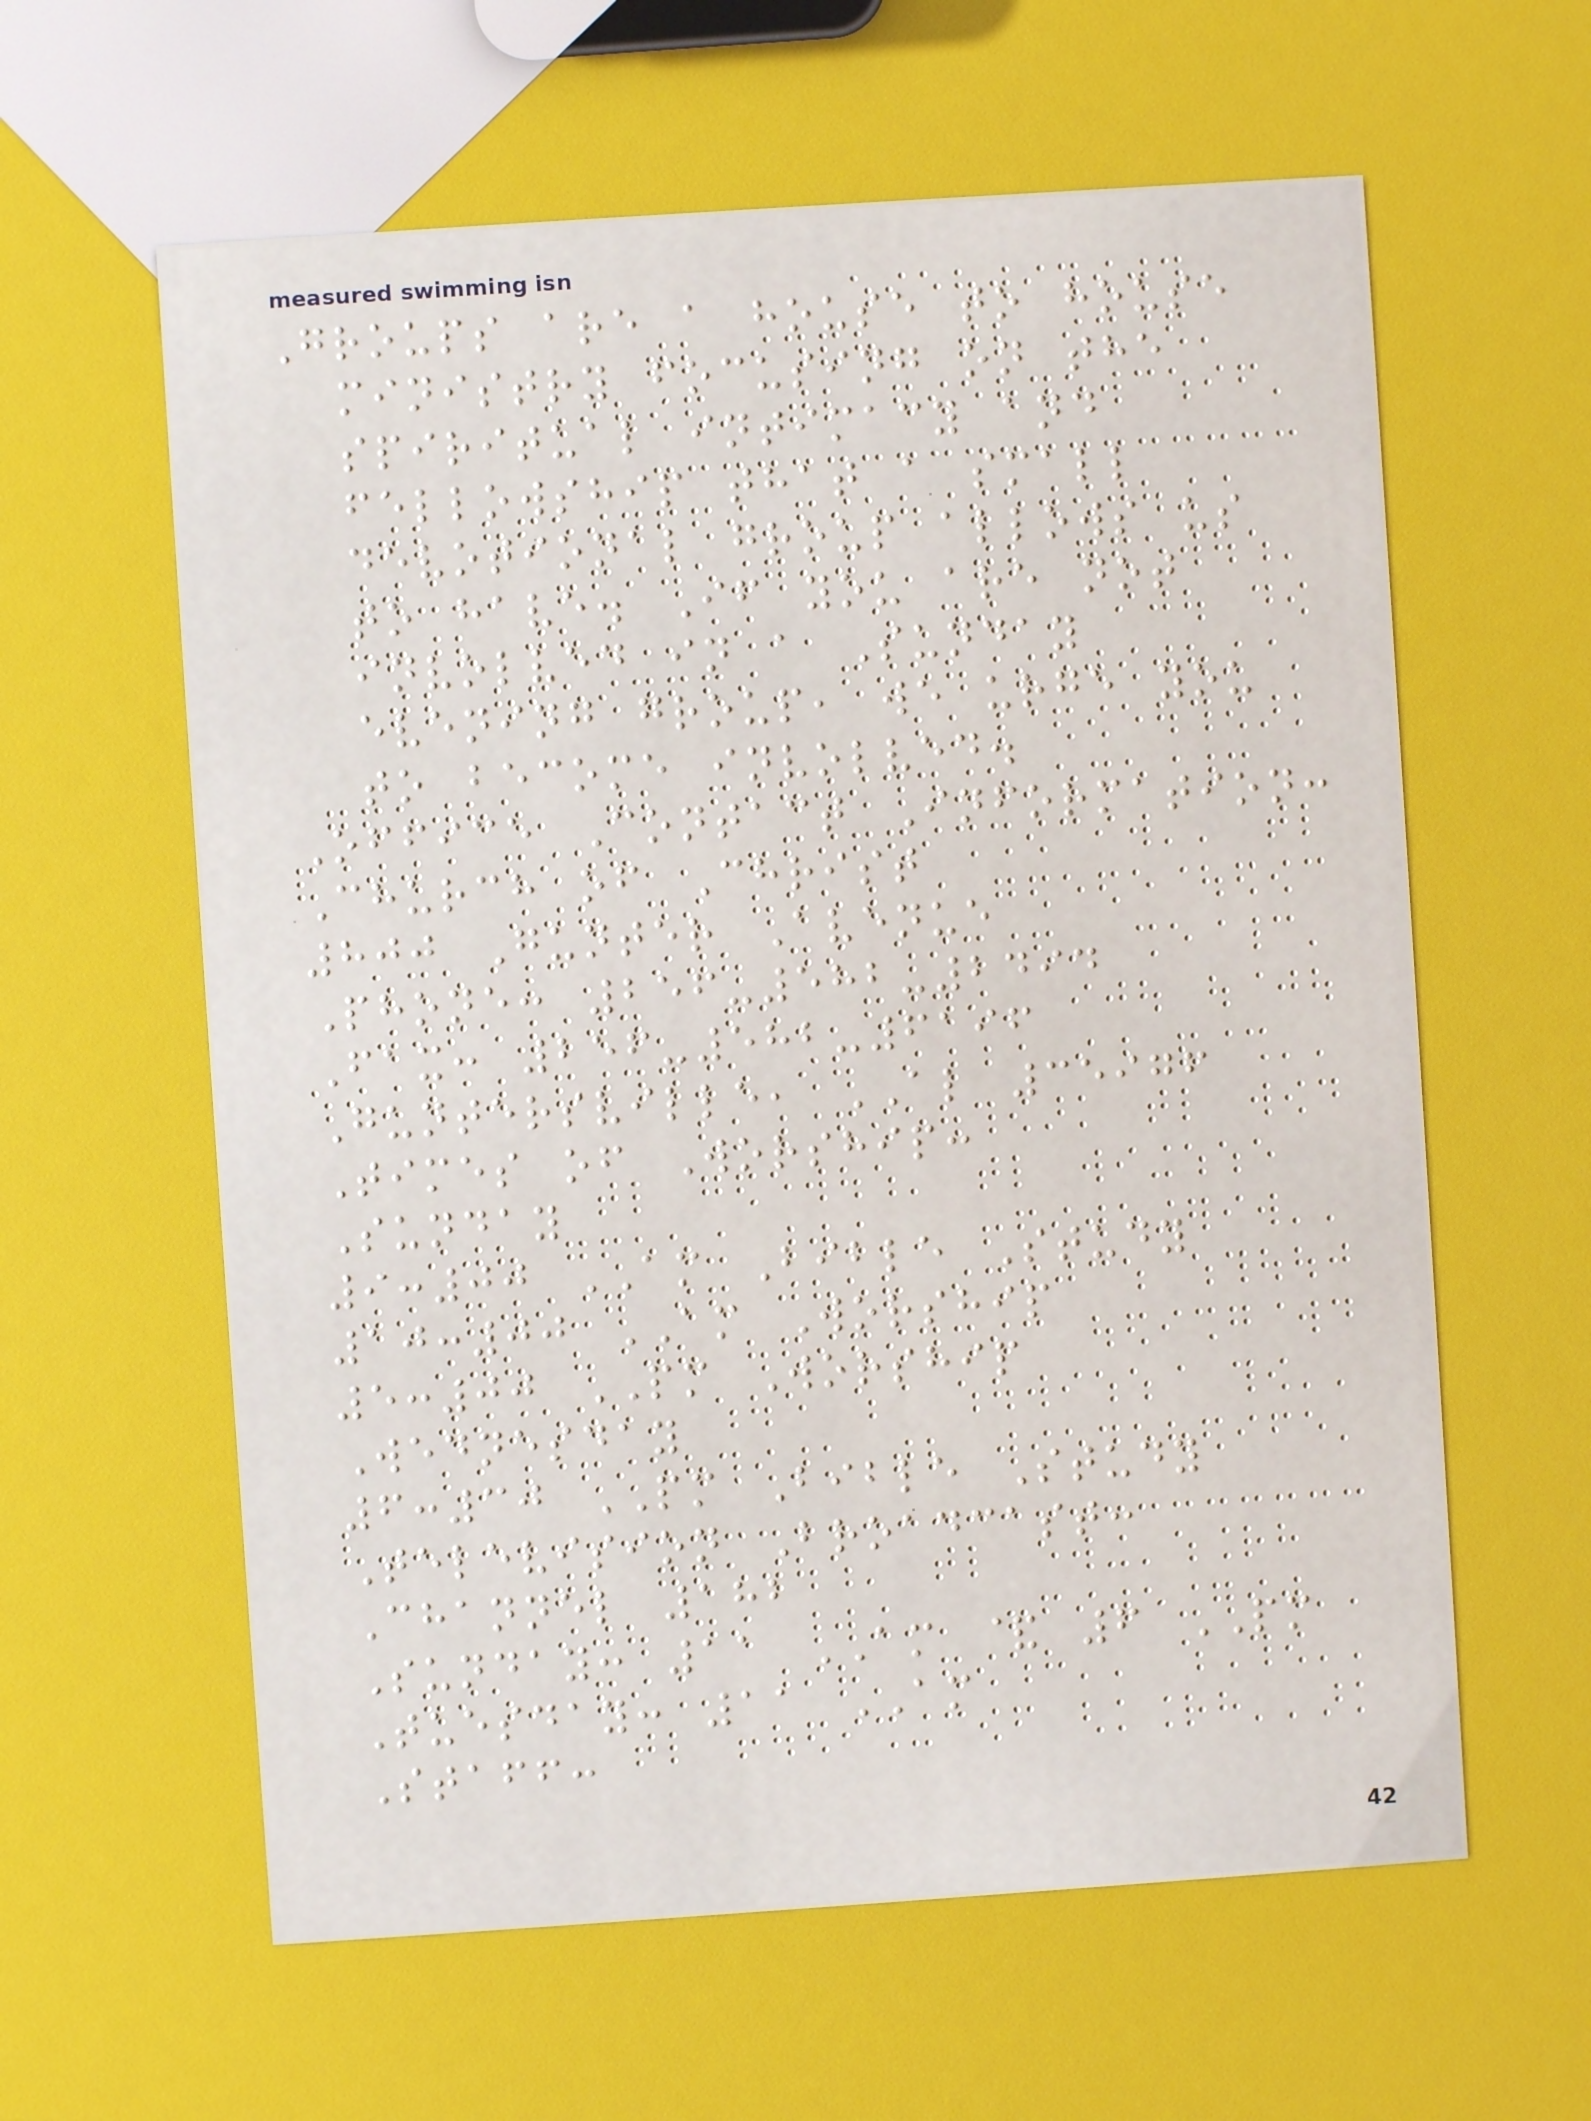Groups are a house to house
ministry focusing on the
spiritual intimacy and
fellowship that a small
devotional group allows us
to have. If you are not
involved in a Sunday
evening group, we urge you
to become involved.
Office Contact Information:
Church of Christ
800 Gunter Avenue
Phone: 256-582-2494
Fax: 256-582-6196
Guntersville, AL 35976
Times of Worship:
Sunday
9:00 AM Bible Study
10:00 AM Worship
5:00 PM Worship
Wednesday
6:30 PM Bible Study
Television Broadcast:
Channel 182
Sunday: 11 AM & 6 PM
Tuesday: 11 AM
Staff:
